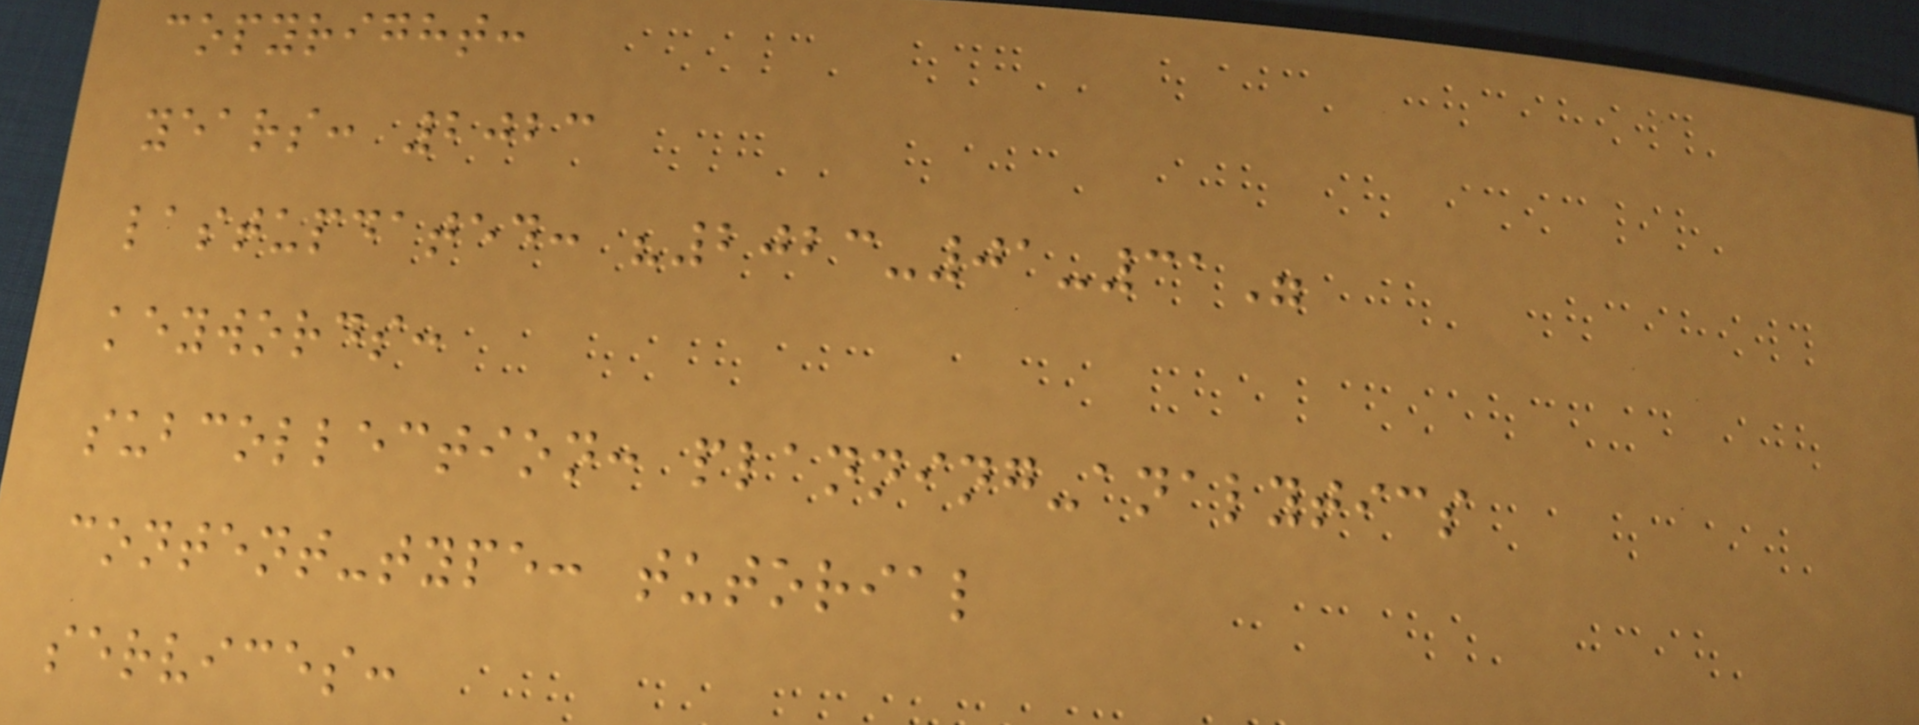copyright:
years: 2023
lastupdated: "2023-01-31"
keywords:
subcollection: planning-analytics
content-type: tutorial
services:
